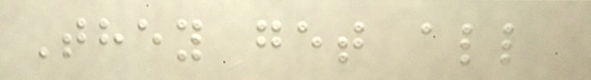They get all
